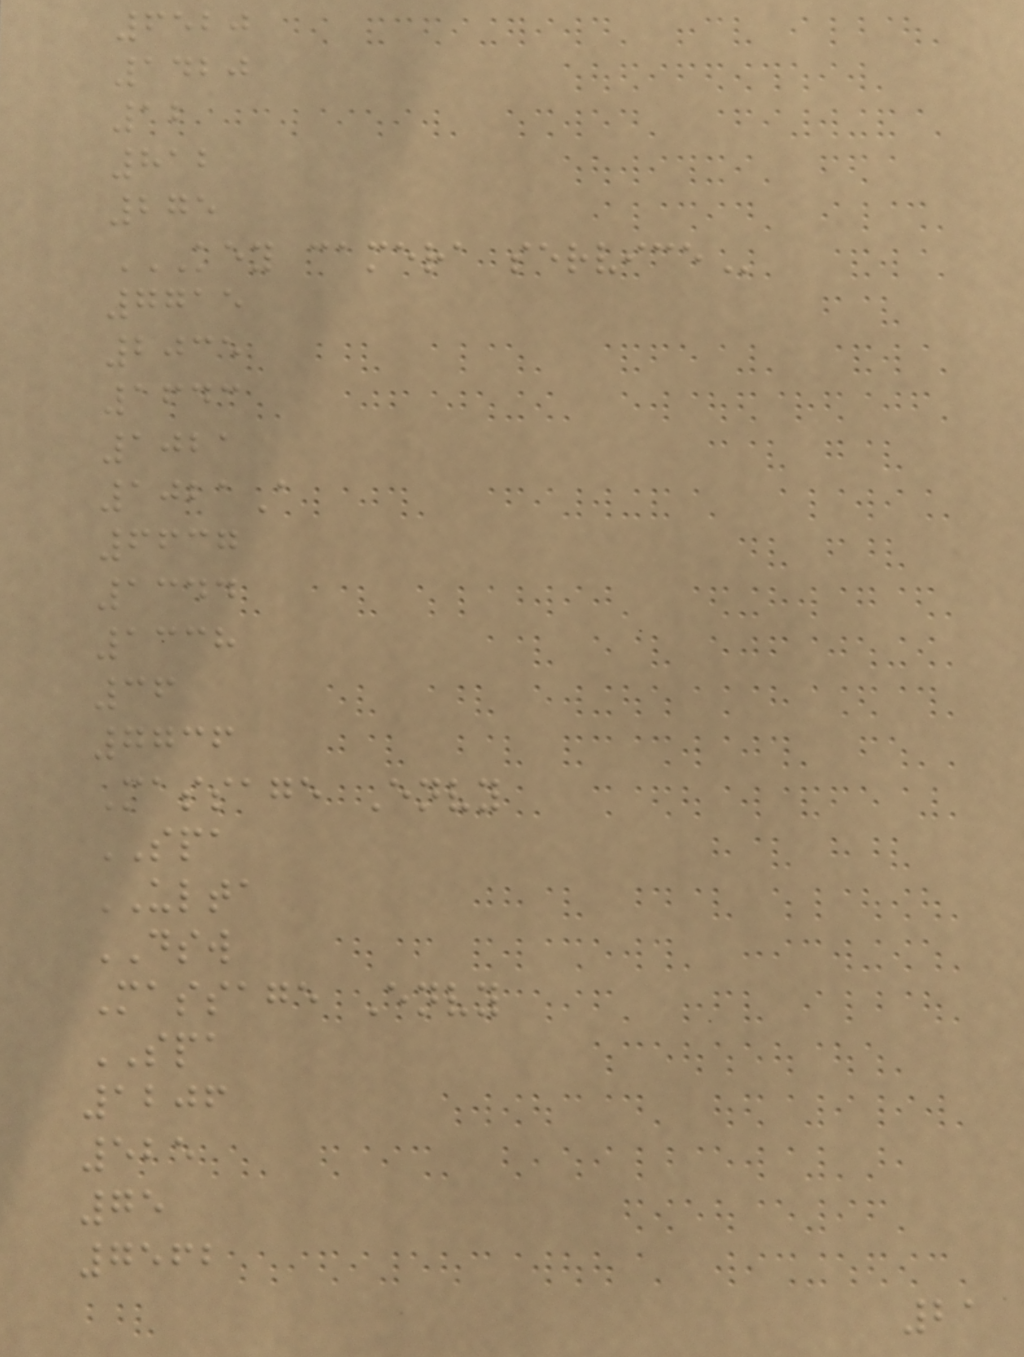6520
1420
12
812
275
KEY CAMERA SERVICE
7715
2035
1643
1021
1021A
6637
1344
1338
36
7736
Massage Envy
SPA
ULTA
DSW
Massage Envy
SPA
1206
525
75
7562
21
